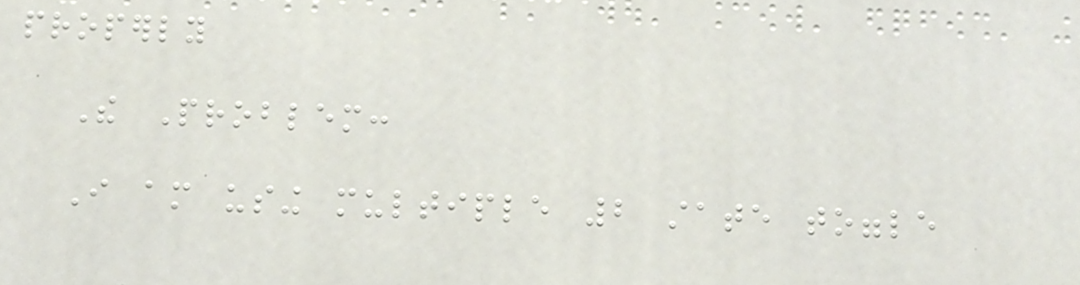properly
The Problem:
I am using multiple 2 state toggle
